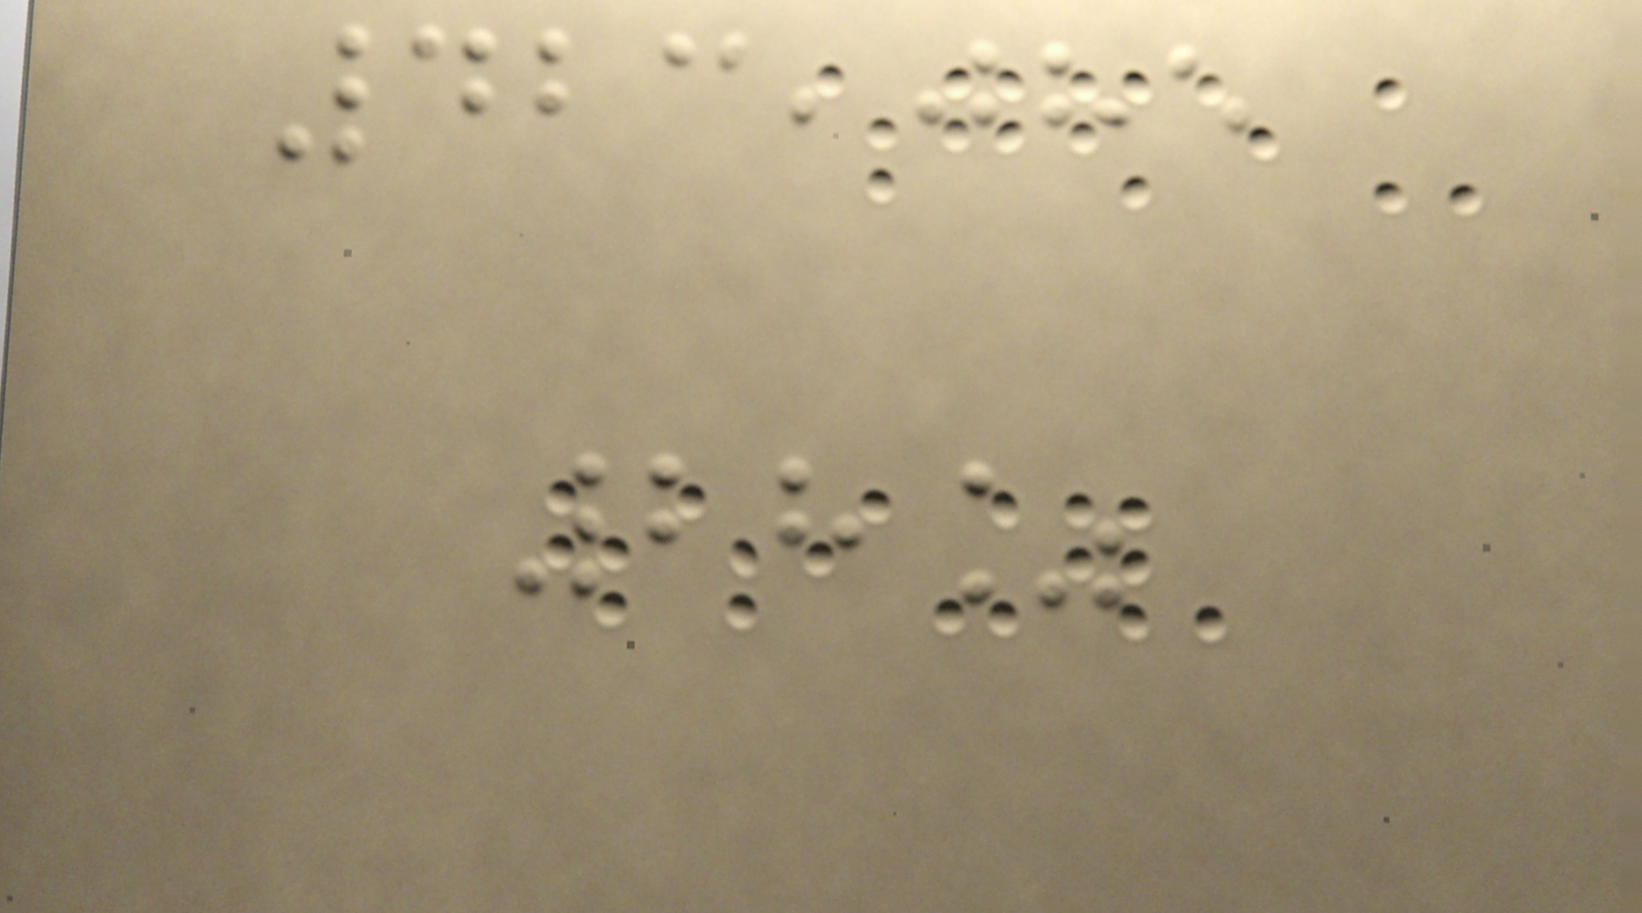423,085
28%
